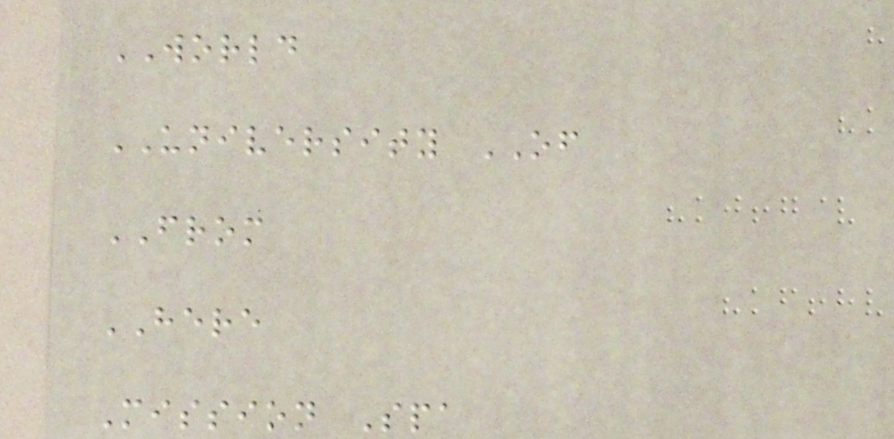WORLD
UNIVERSITY OF
FROM
HERE
Mission Spa
